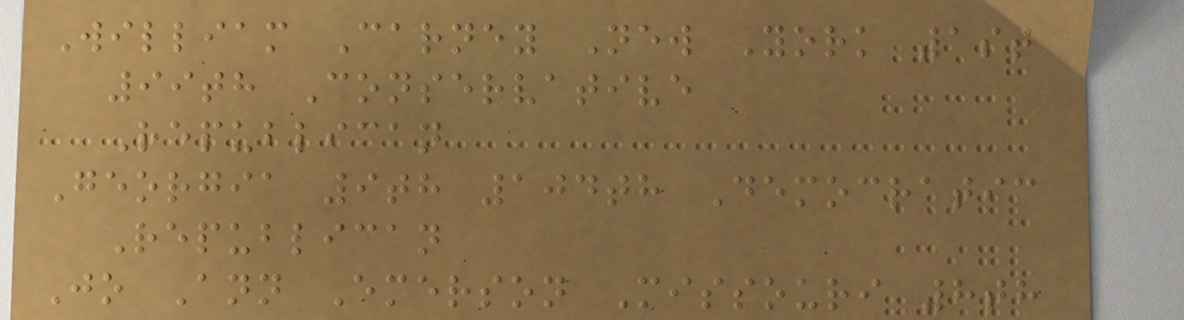William Carney New York 1st
99th Conservative
Republican
Georgia 9th 104th Democratic
Republican
Jo Ann Emerson Missouri 8th
